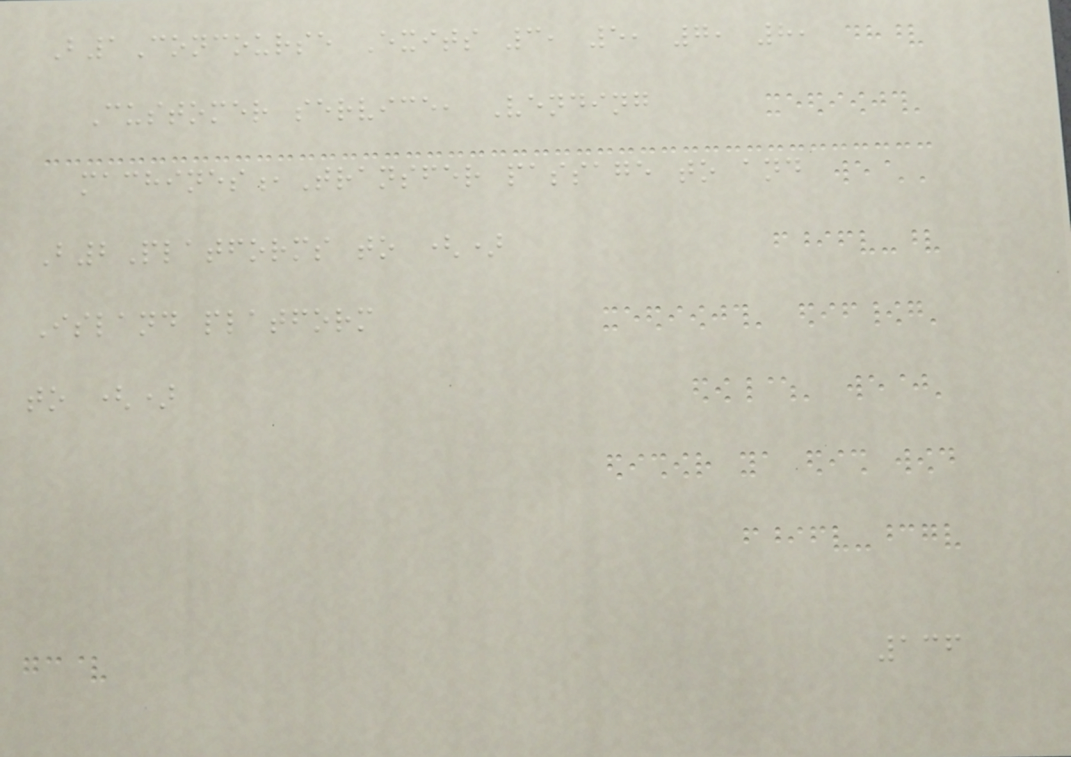B1Concourse Exits 3, 5, 7, 8,
Customer service, Vending
machines,Transfer passage to and
B2Platforms to ()
Island platform
to ()
136
